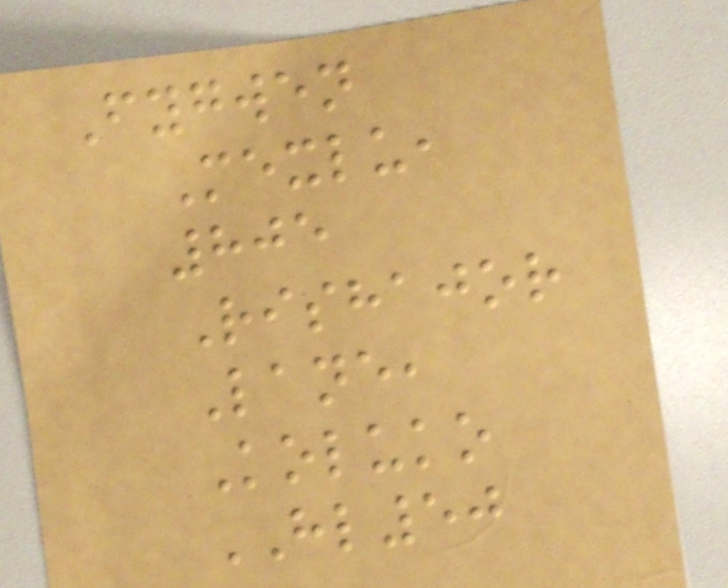Fygwen
Mexlu,
805
Rishajor
Lane,
Koluko
HL50
